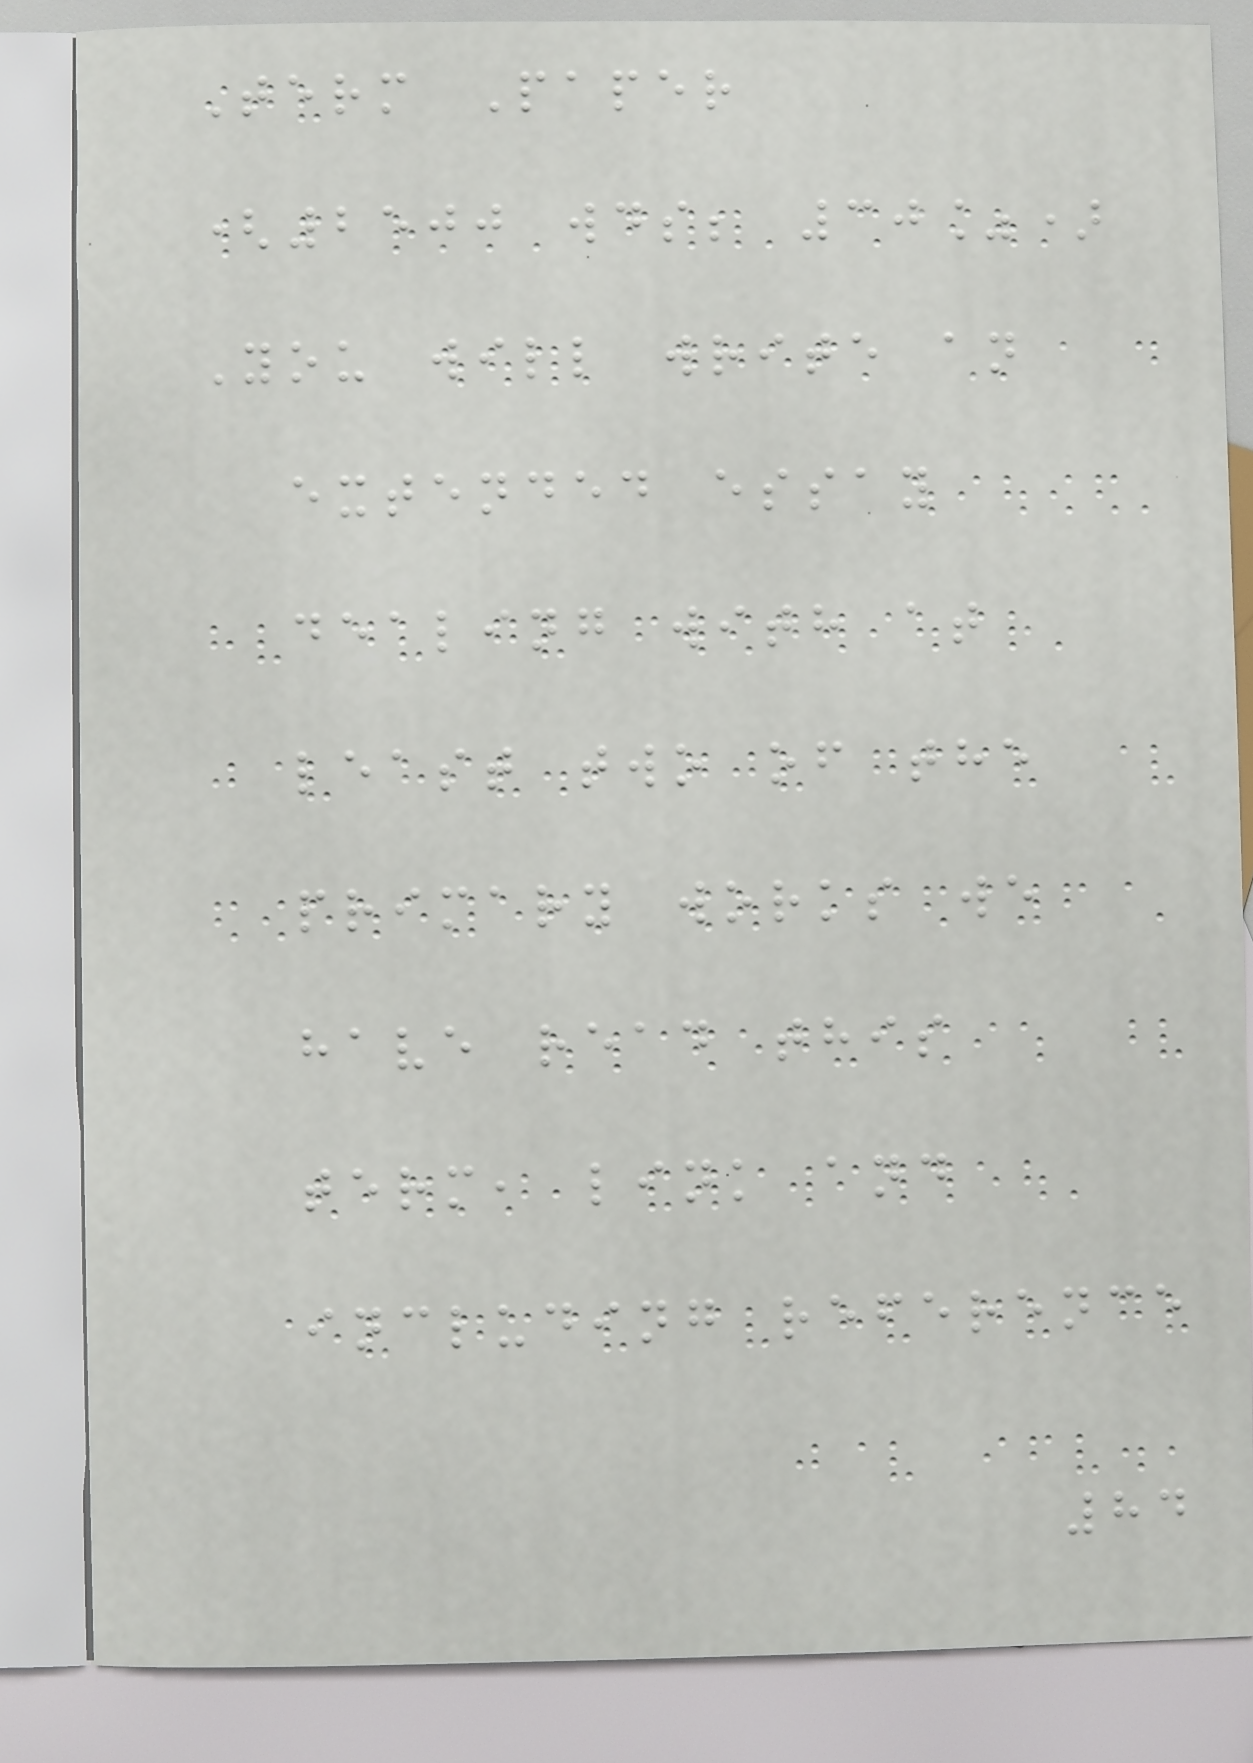Term Paper
(2500 wds; 30%)
You will write an
extended essay
dealing with at
least two of the
primary works we
have read this
term, link and
including reference
84
